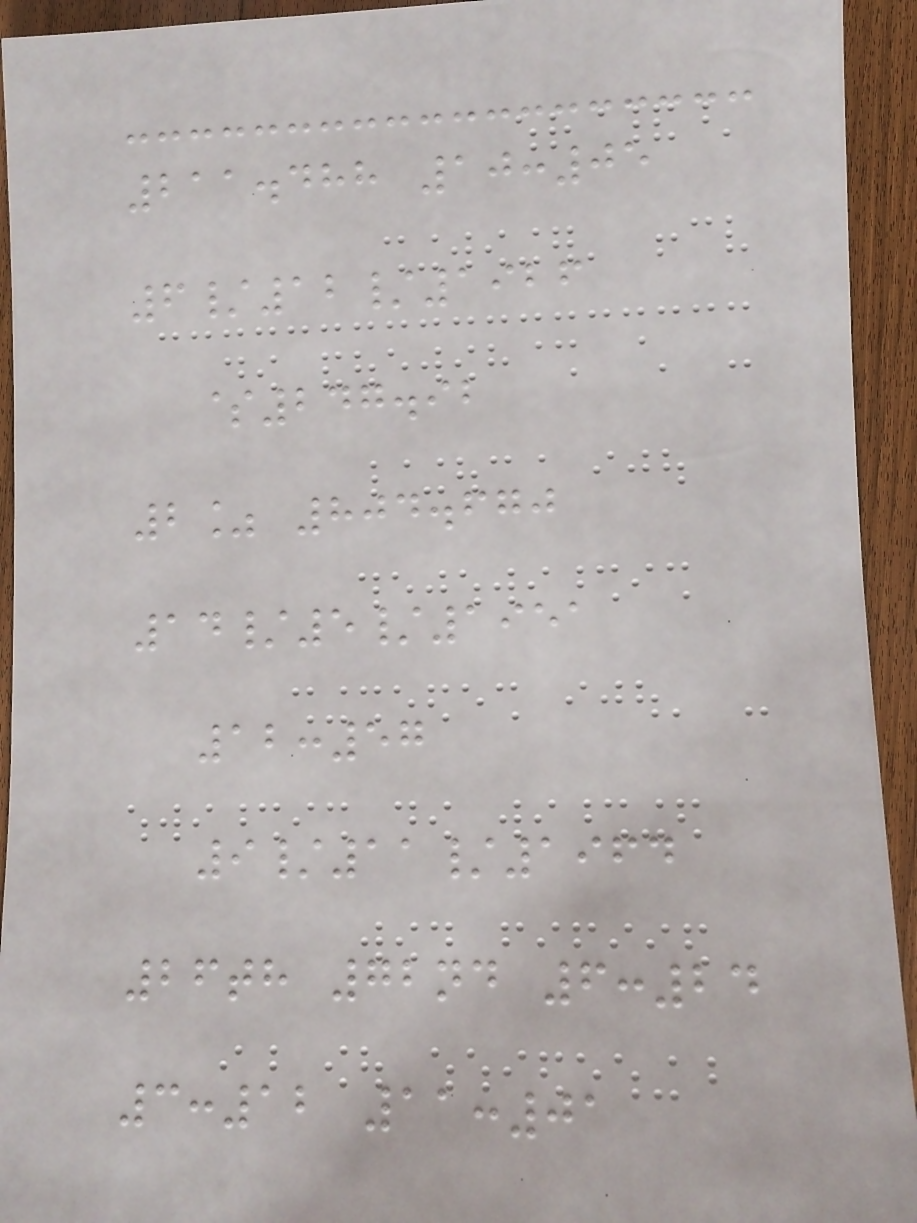211.488 10:05
6/12/1926
$247.92
2% 804.670
14/5/1951
12:57
9/11/1964
26th 72nd 6:24
3:12 11:01
